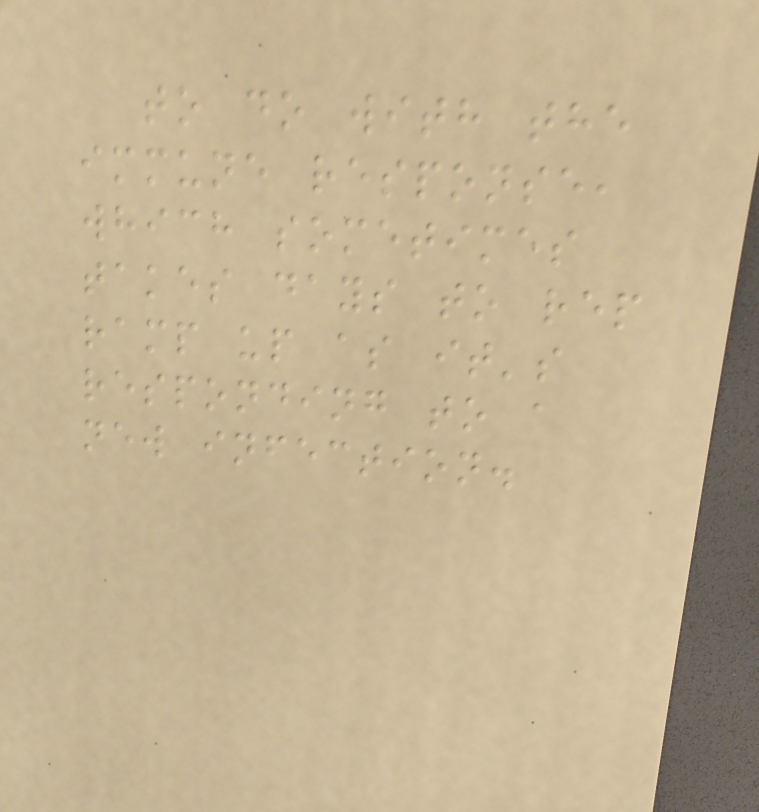to do with the
immune response,
which sometimes
takes days to rep
ramp up as it's
responding to a
new infection.
